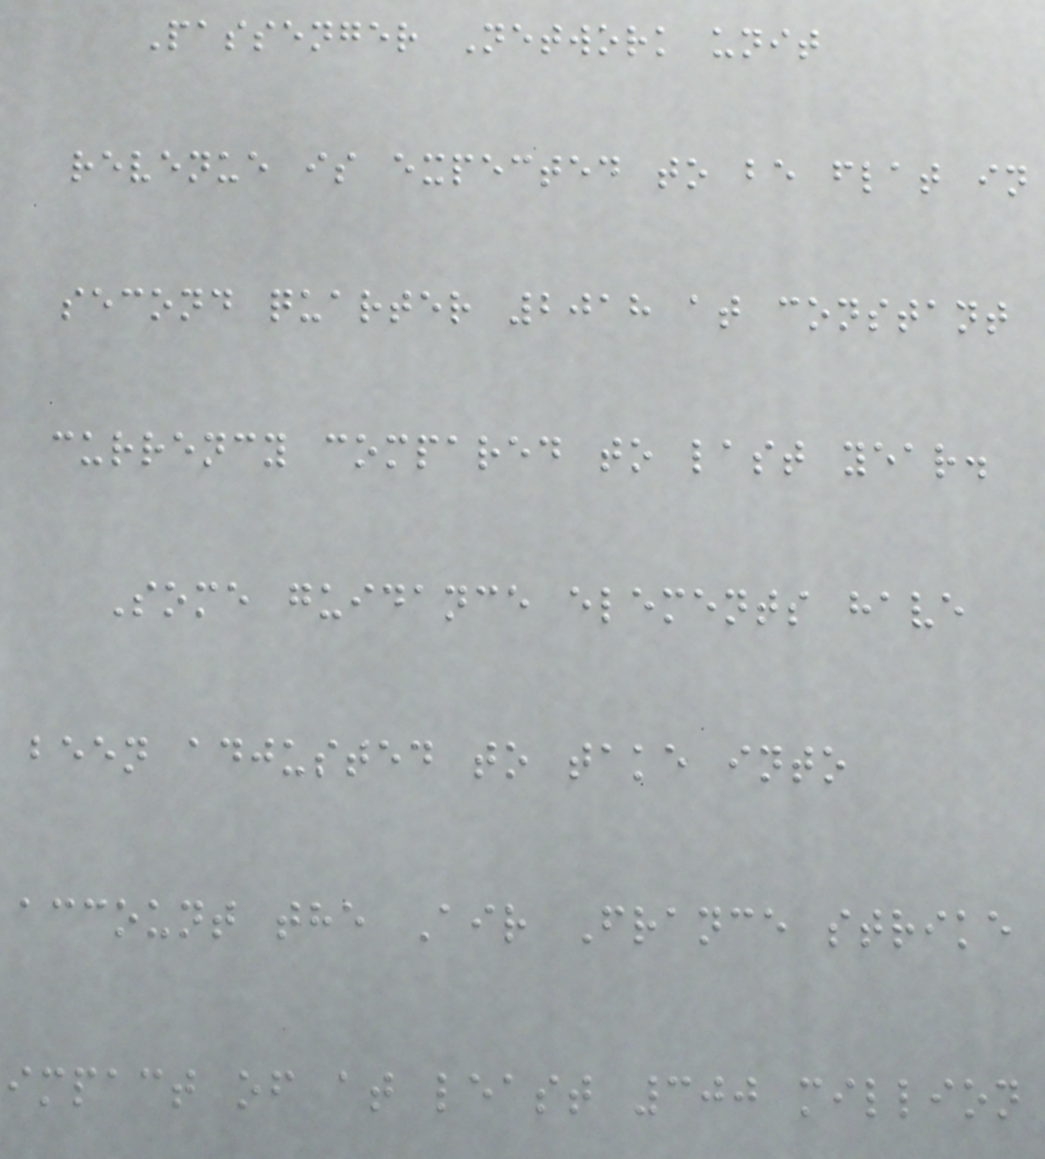Passenger Network unit
revenue is expected to be flat in
second quarter 2018 at constant
currency compared to last year.
Some guidance elements have
been adjusted to take into
account the Air France strike
impact of at least 300 million
